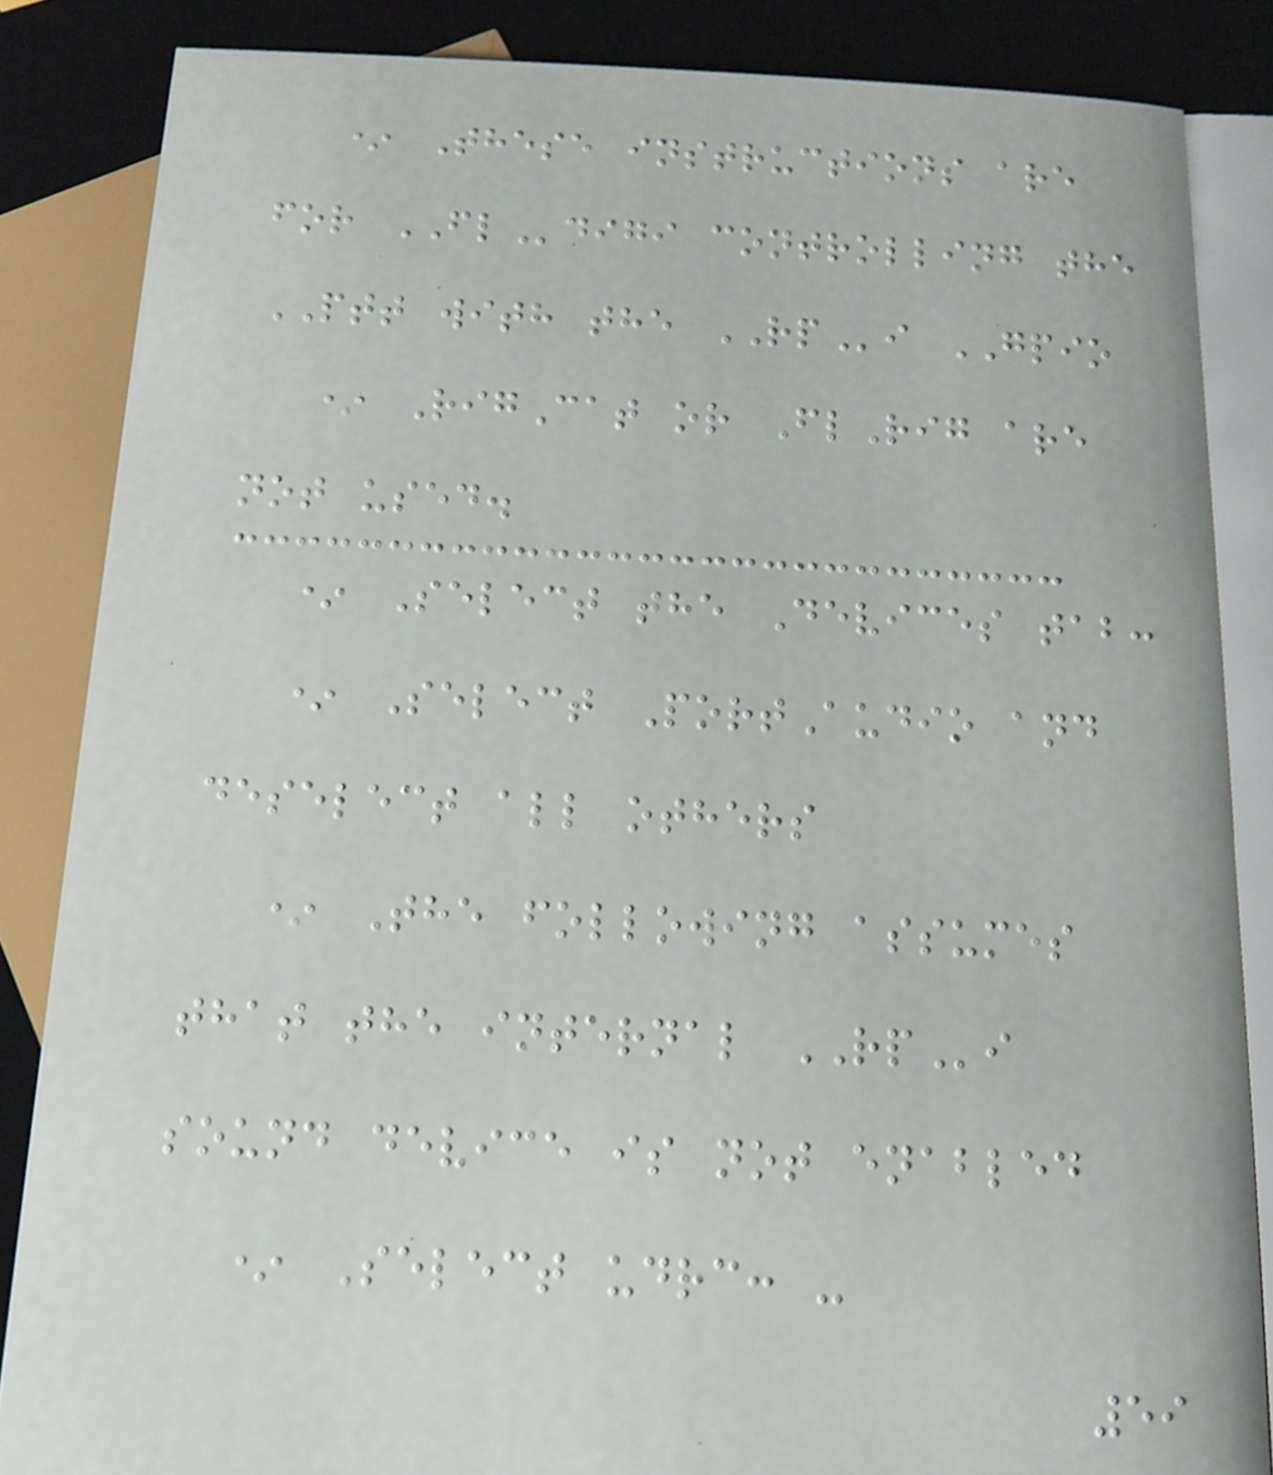* These instructions are
for FLdigi controlling the
PTT with the RPi GPIO
* RigCat or FlRig are
not used.
* Select the Devices tab:
* Select PortAudio and
deselect all others
* The following assumes
that the internal RPi
sound device is not enabled
* Select udrc: -
59
